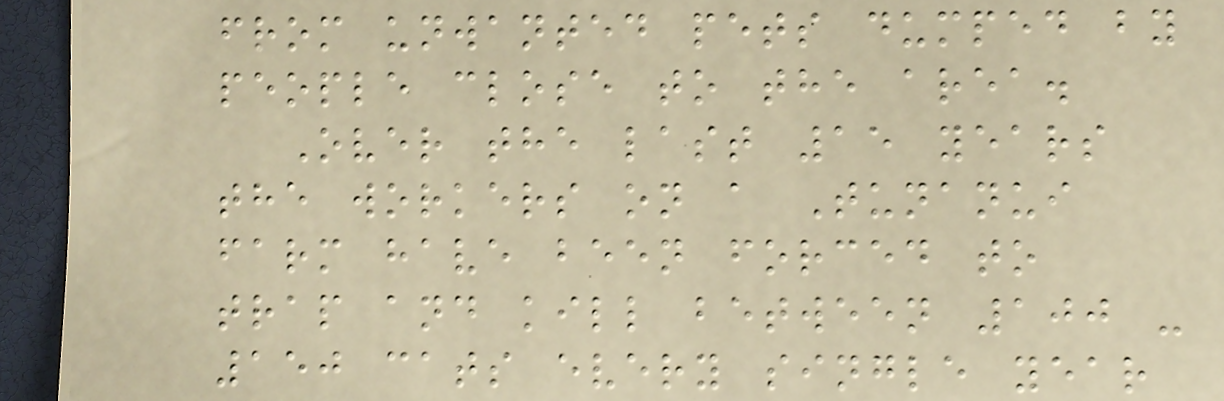from unwanted pets dumped by
people close to the area.
Over the last 15 years
the workers on a Tunanui
farm have been forced to
trap and kill between 100 -
150 cats every single year
